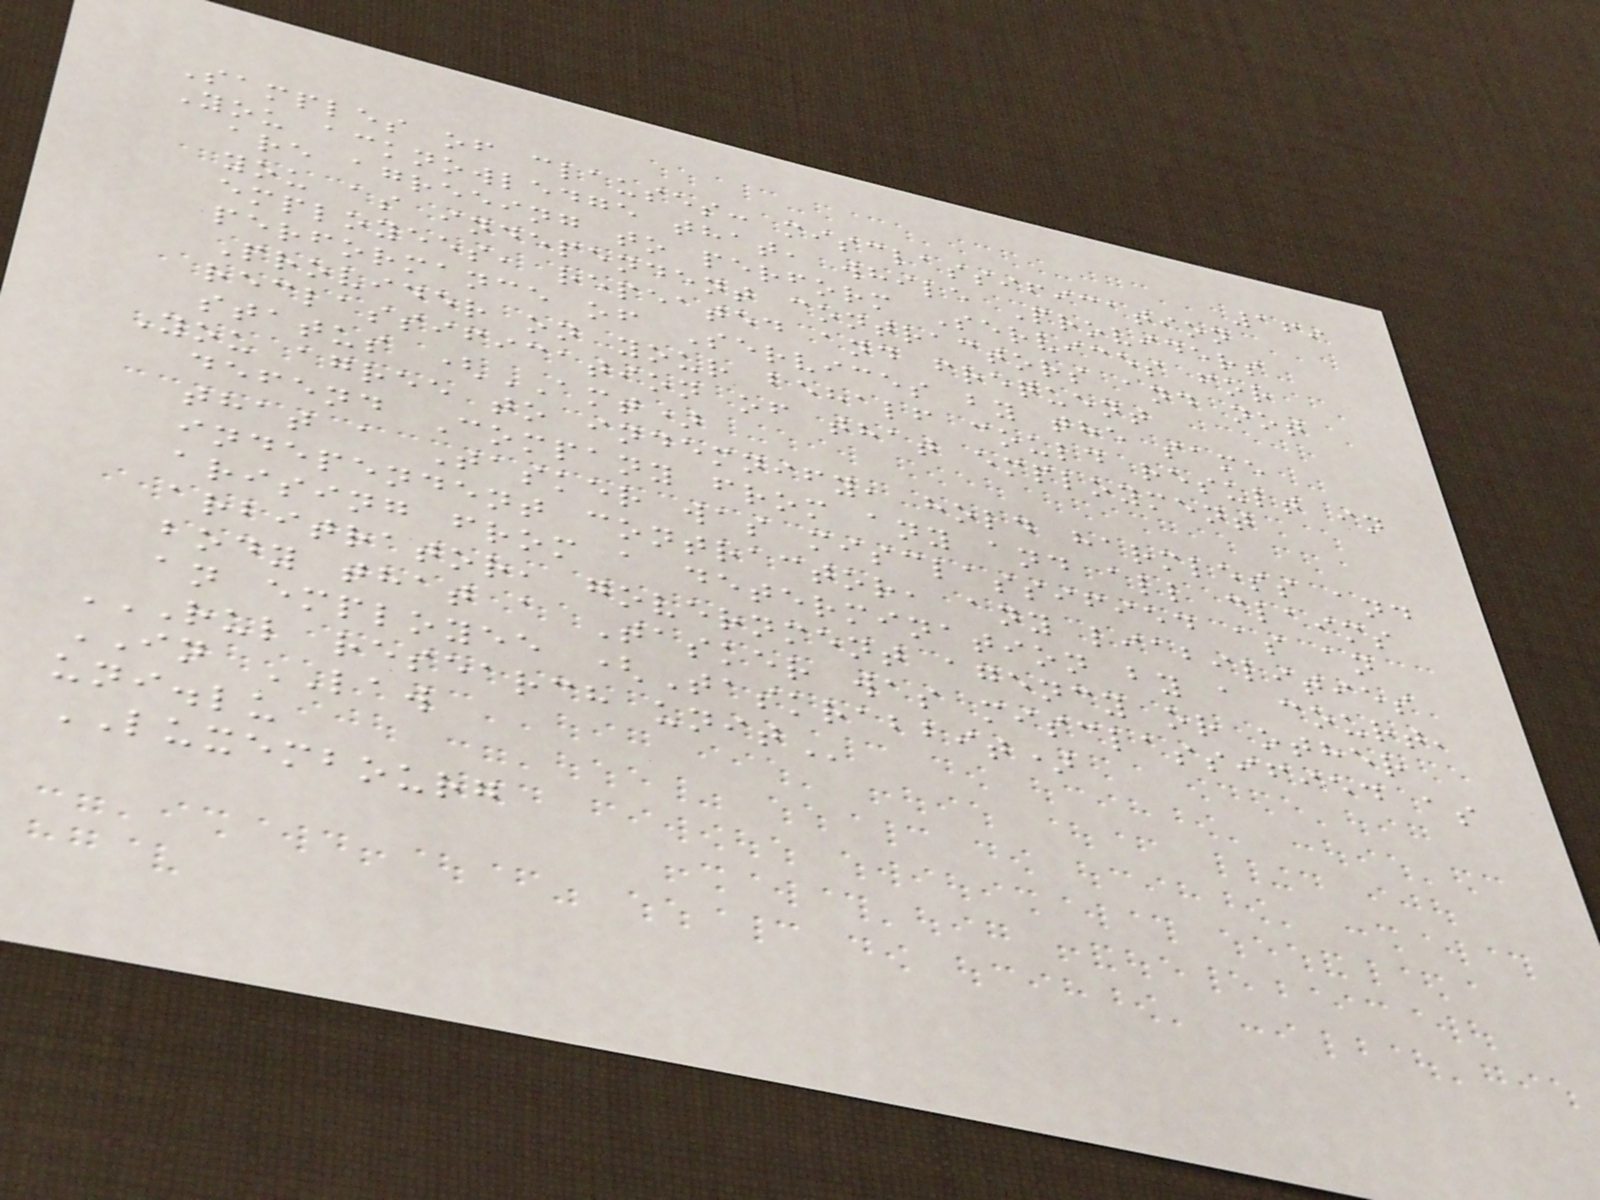169
Samples of clauses: misclassification
You acknowledge that, while Providers
are agreeing to perform Services for
you as independent contractors and not
employees, repeated and frequent
performance of Services by the same
Provider on your behalf could result in
reclassification of that employment
status (AMT)
You agree to indemnify, hold harmless and
defend Company from any and all claims
that a Tasker was misclassified as an
independent contractor, any liabilities
arising from a determination by a court,
arbitrator, government agency or other
body that a Tasker was misclassified as
an employee (Taskrabbit)
RUL RESEARCH UNIT
IN LAW
uni.lu
LUXEMBOURG
